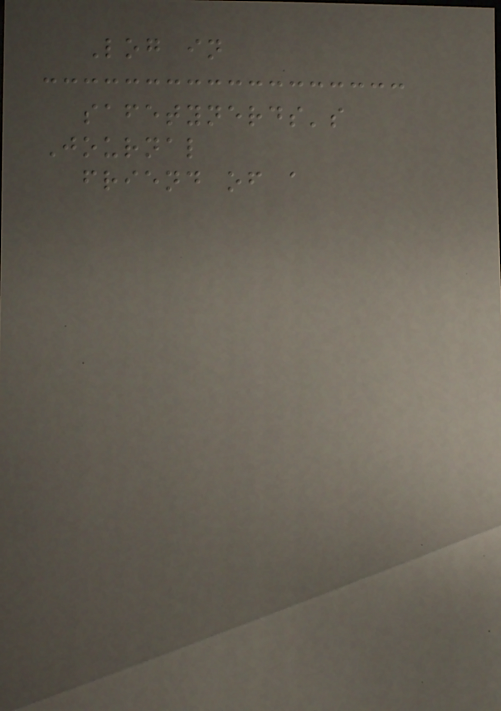Log in
safetynerds's
Journal
friend of a
